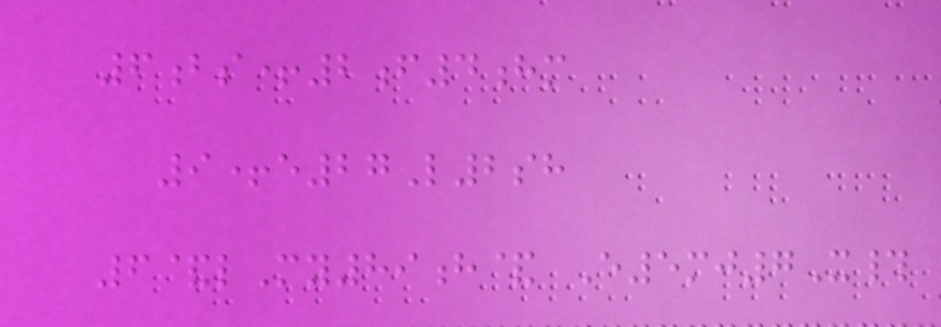6bs+2f4hm
9+e27L2sh
6&lMy89h& E5mj7X#
